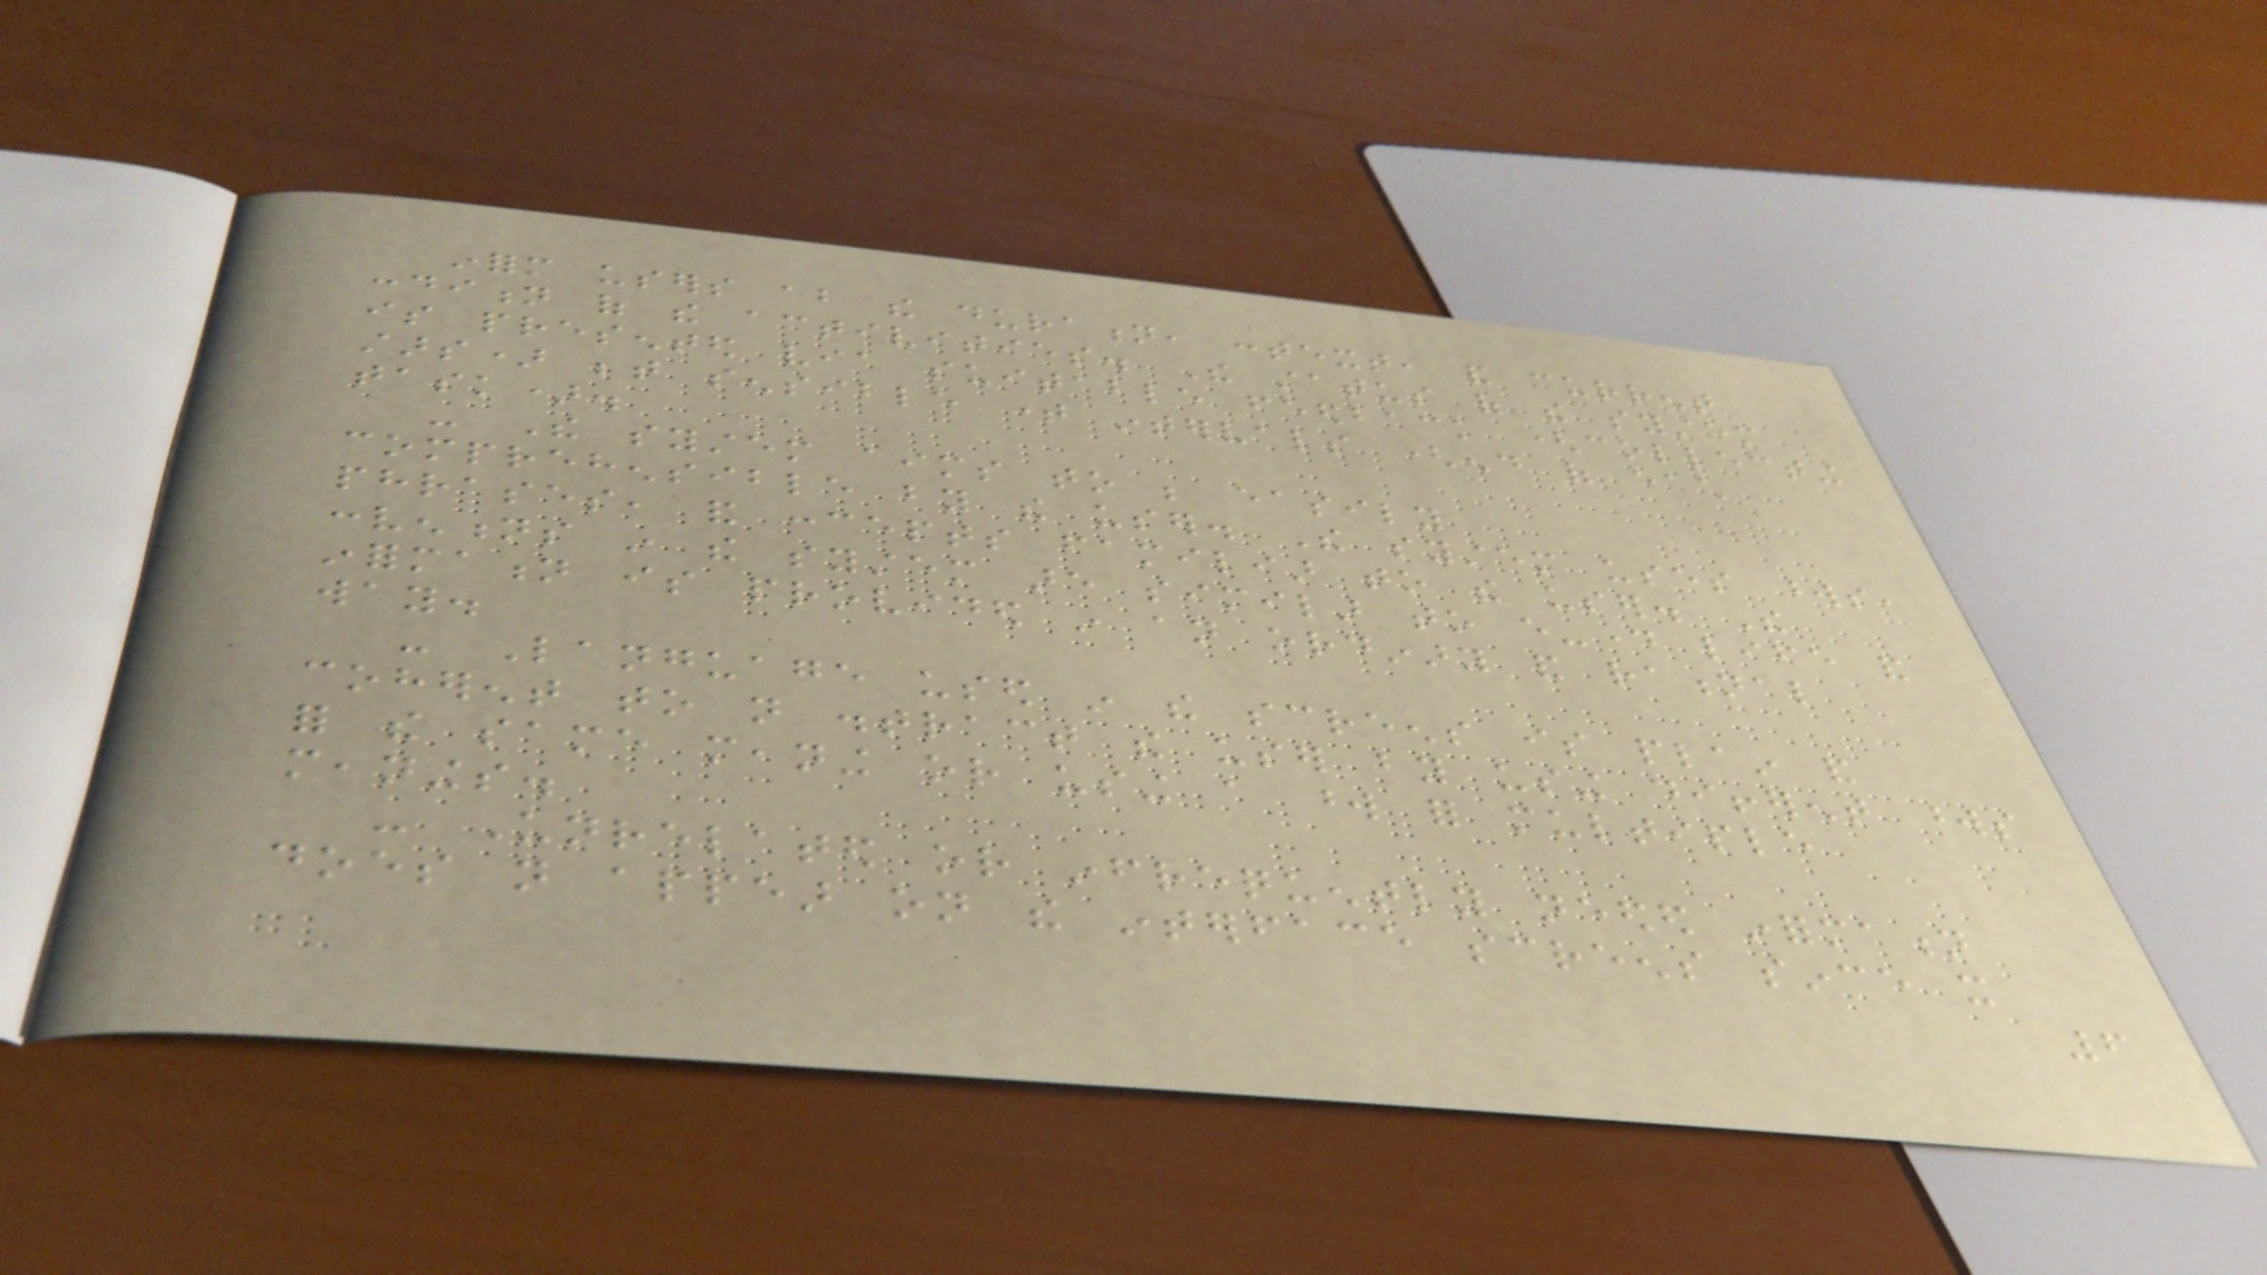inform users about the duration, context, and current
condition of the activities. The status of the system
is presented via suitable feedback (collecting
stars) between sensible time intervals (end of each
task).
- The system aims to be easily
comprehensible by the user. The system uses words,
phrases, and concepts familiar to the user. The
conventions in the system are similar to every-day life and
information is provided in an ordinary and rational
way.
- Language used in the screens is plain and
coherent to not distract the user by using different words
for the same meaning or using a word for multiple
meanings.
- Unrelated or infrequently needed information
does not appear on the interface screens since it
6
